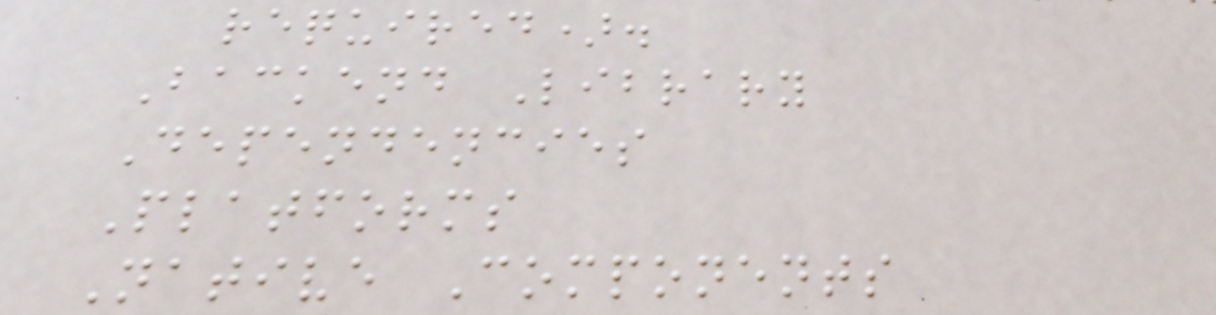required).
Backend Library
Dependencies
Platforms
Native Components
